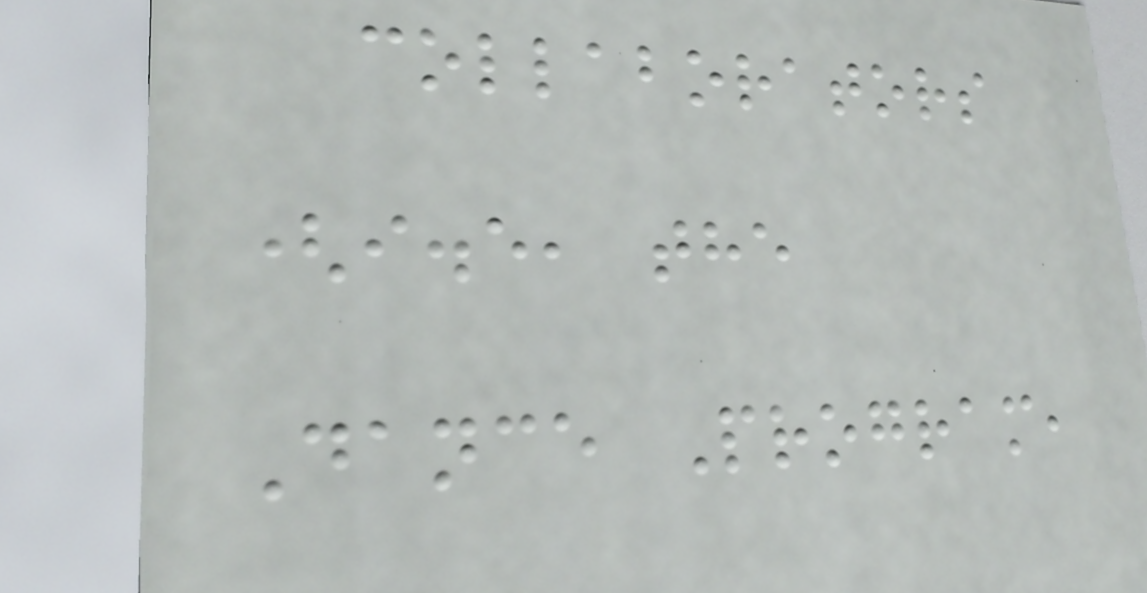collaborators
(i.e, the
Dance Program,
